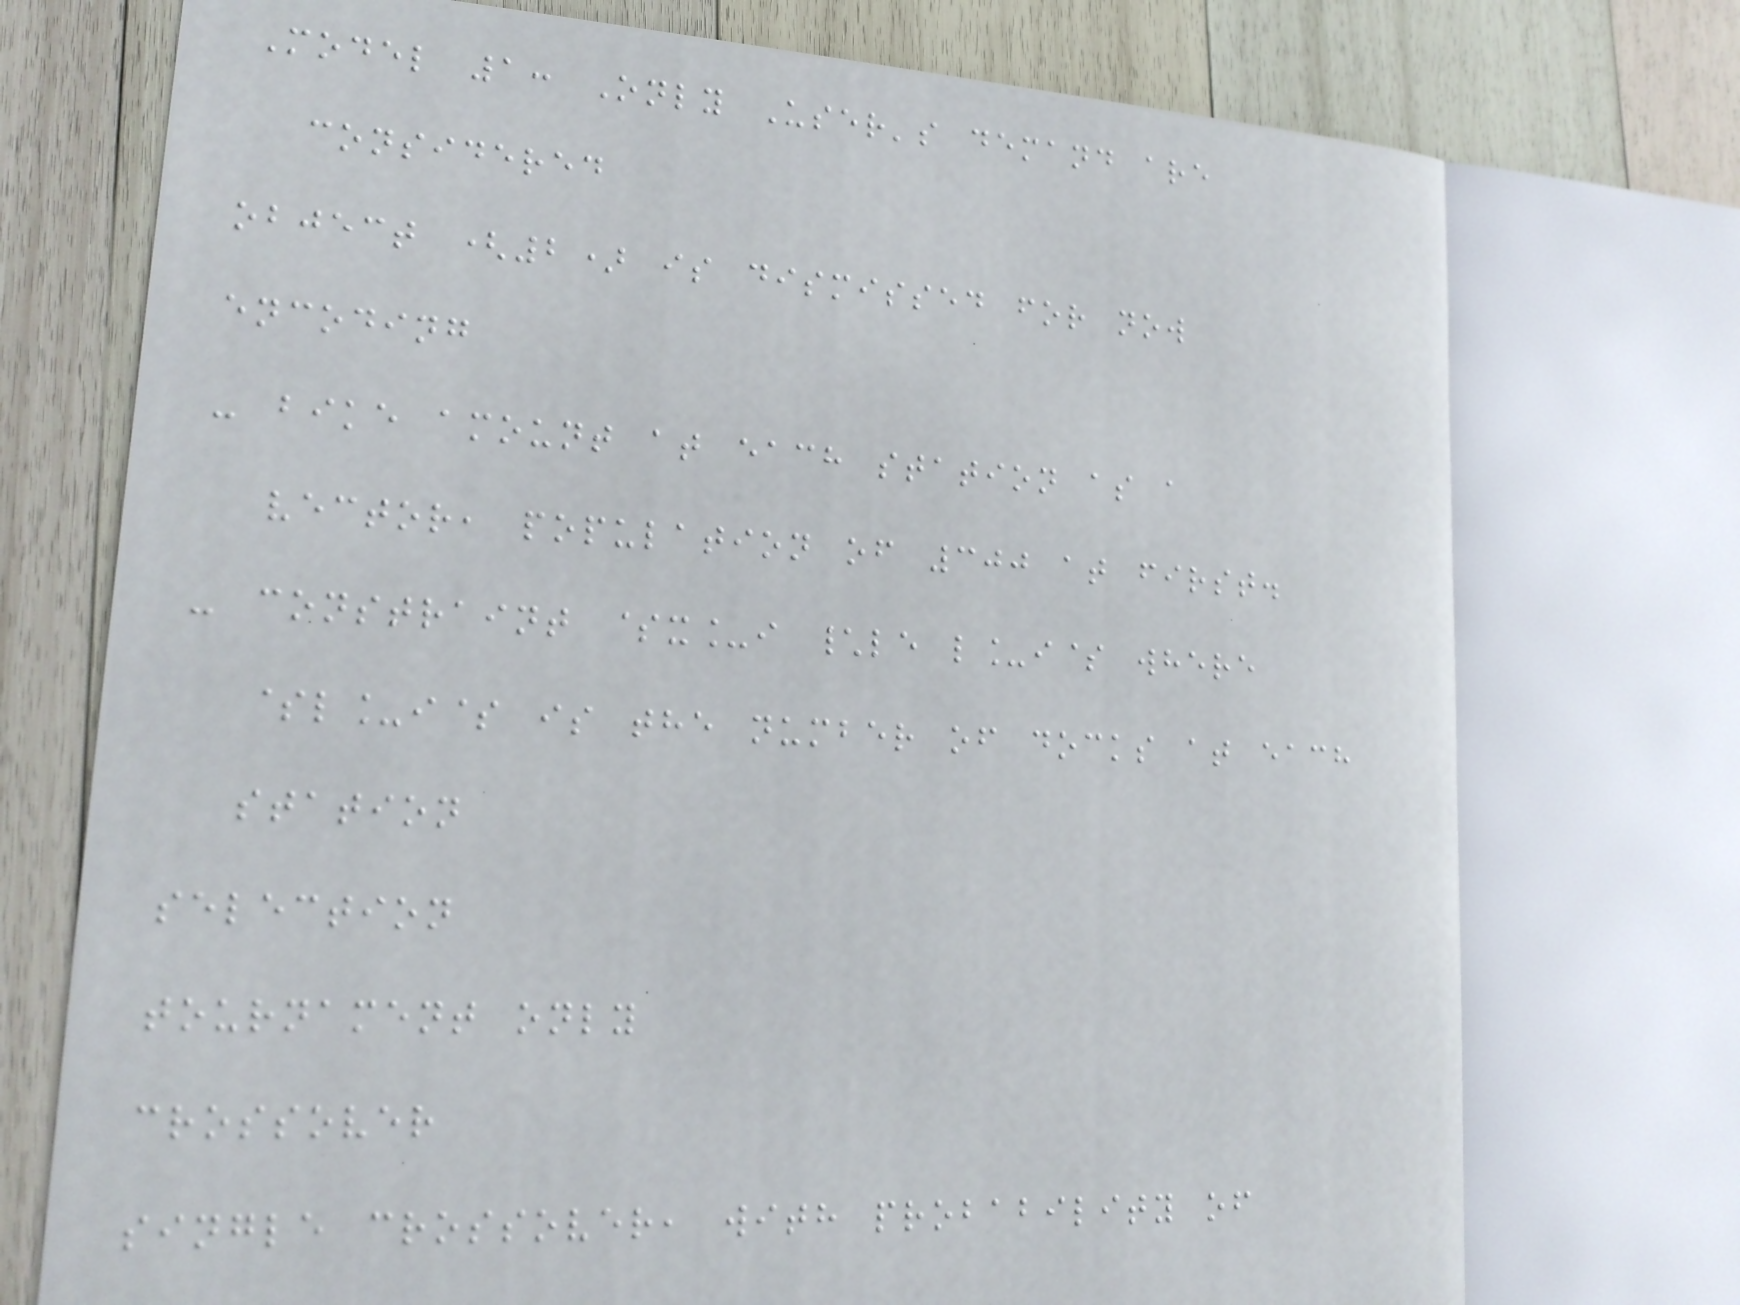Model 1: Only User's demand are
considered
object (2) is dismissed for now
encoding
- bike amount at each station as a
vector, population of 300 at first.
- constraint $x_i \le l_i$ where
$l_i$ is the number of docks at each
station
selection
tournament only
crossover
single crossover, with probability of
